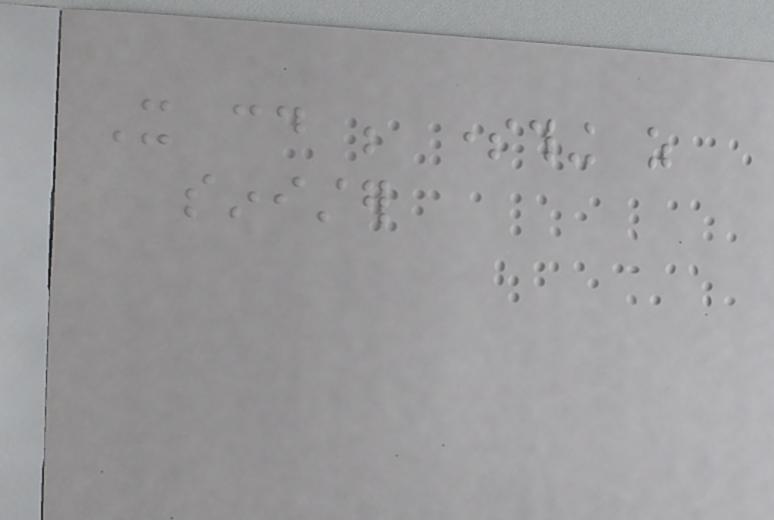It could be something as
sinister
